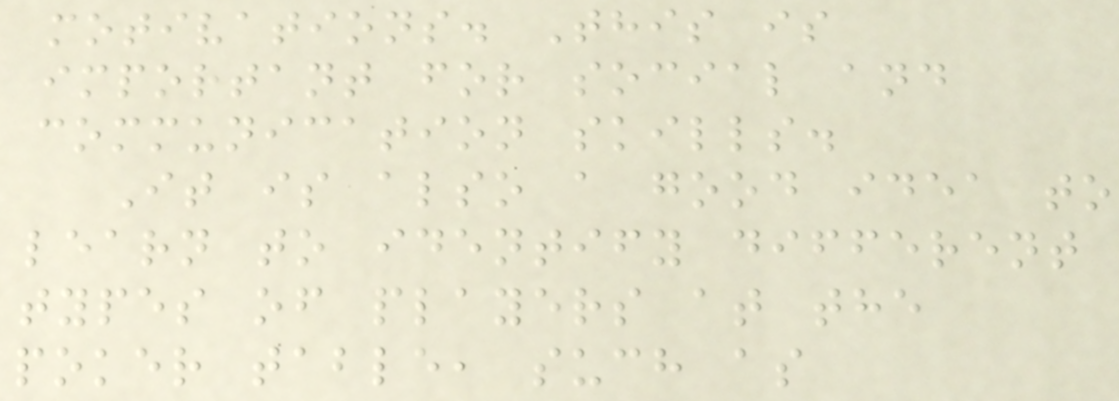motivations. This is
important for social and
communication skills.
It is also a good idea to
learn to identify different
types of players at the
poker table, such as
